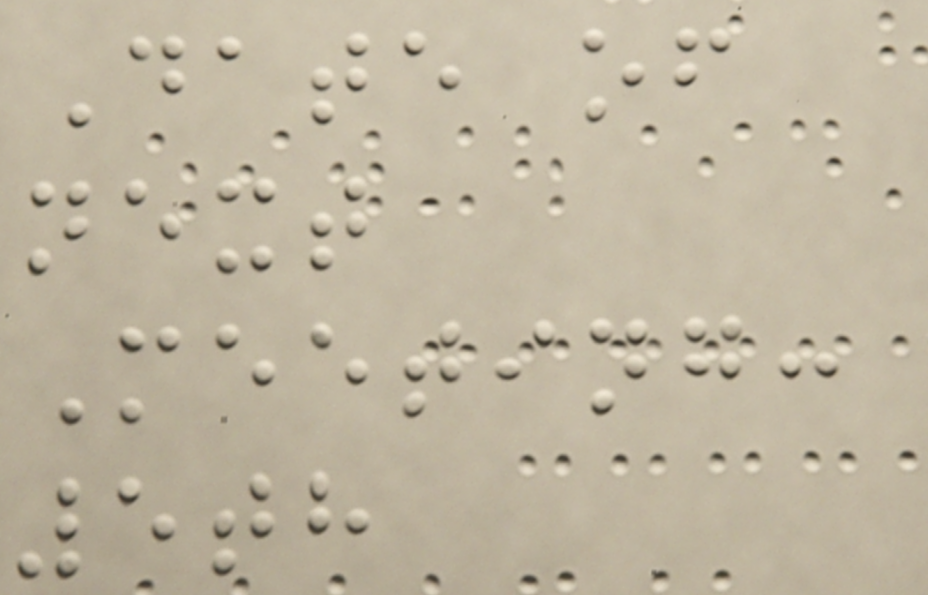Date of
next
Meeting:
5th
